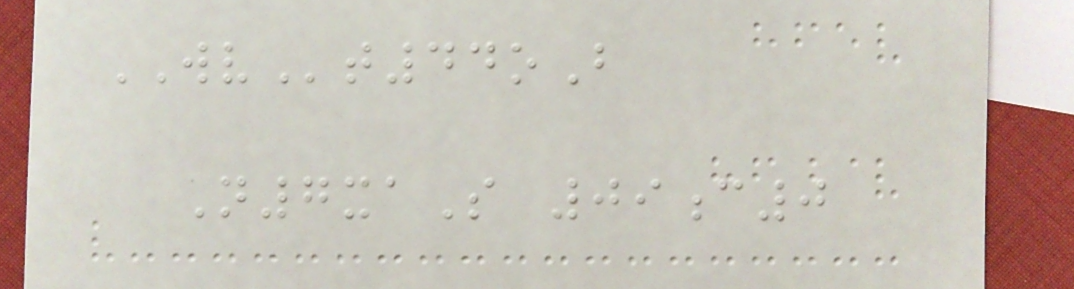WVt44oB
N7xaS 09c0
